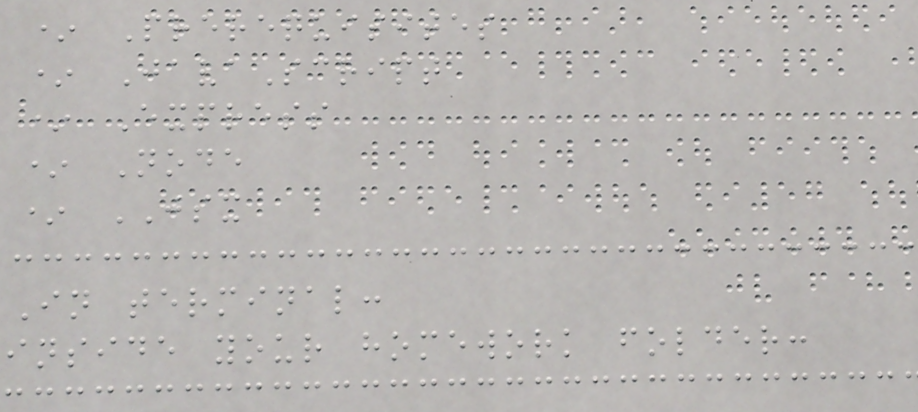* Prerequisites
* JavaScript
* Express
* Node
* JSX
In terminal:
inside your homework folder:
